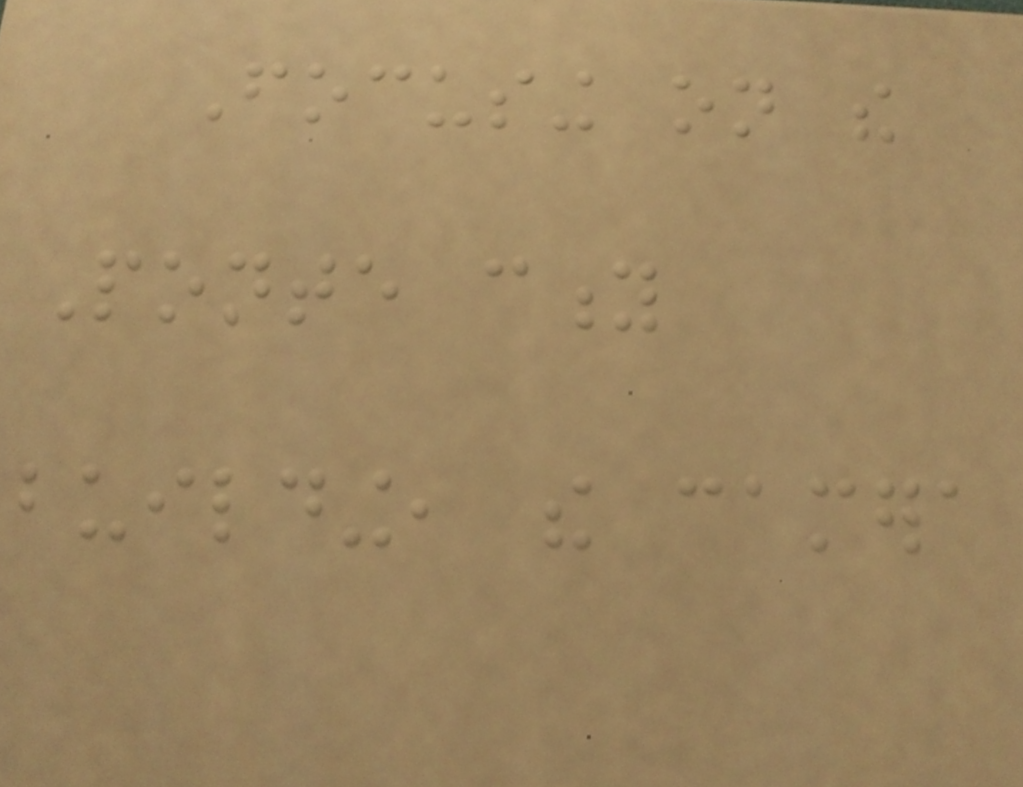Focusing on the
Ponte city
building, the camera
